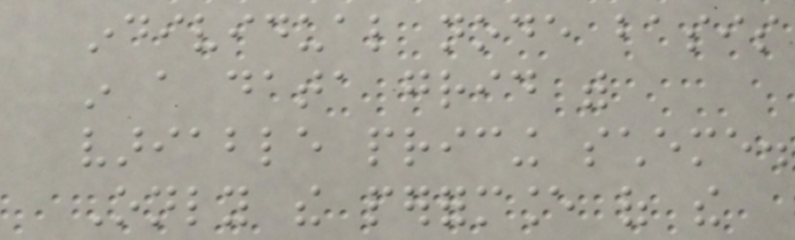individual node basis
in a data grid with
variable pricing scheme.
Only the performance of the
